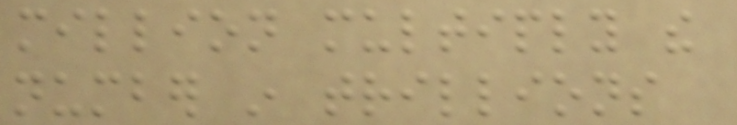million multiply the
number in trillions
